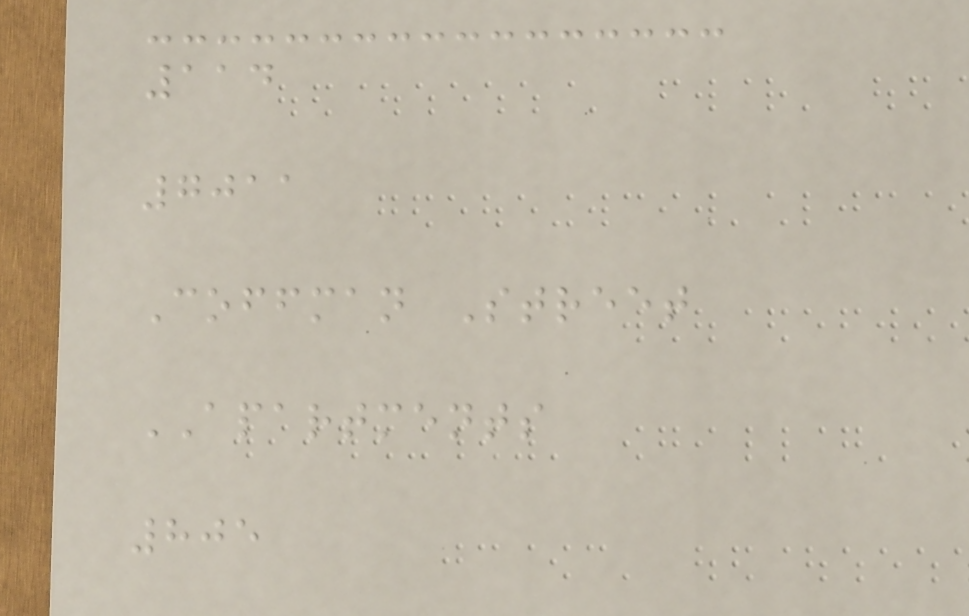114
7011
Coffman Street
APARTMENTS
805
